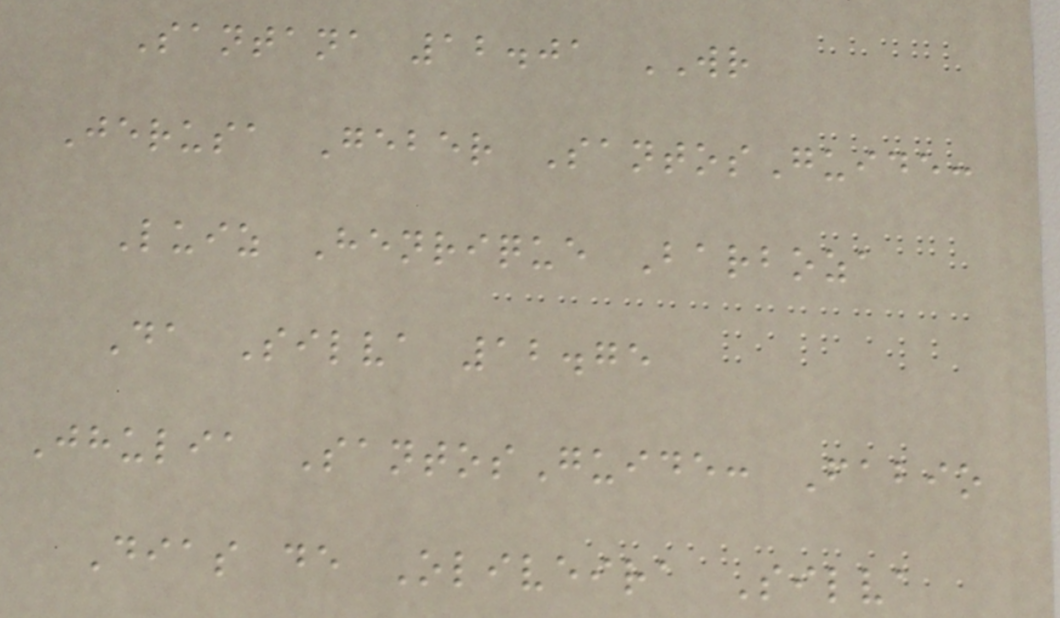Santana 12.01 WR
Jerusa Geber SantosGuide:
Luiz Henrique Barboza
Da Silva 12.75
Jhulia SantosGuide: Fabio
Dias de Oliveira Silva
